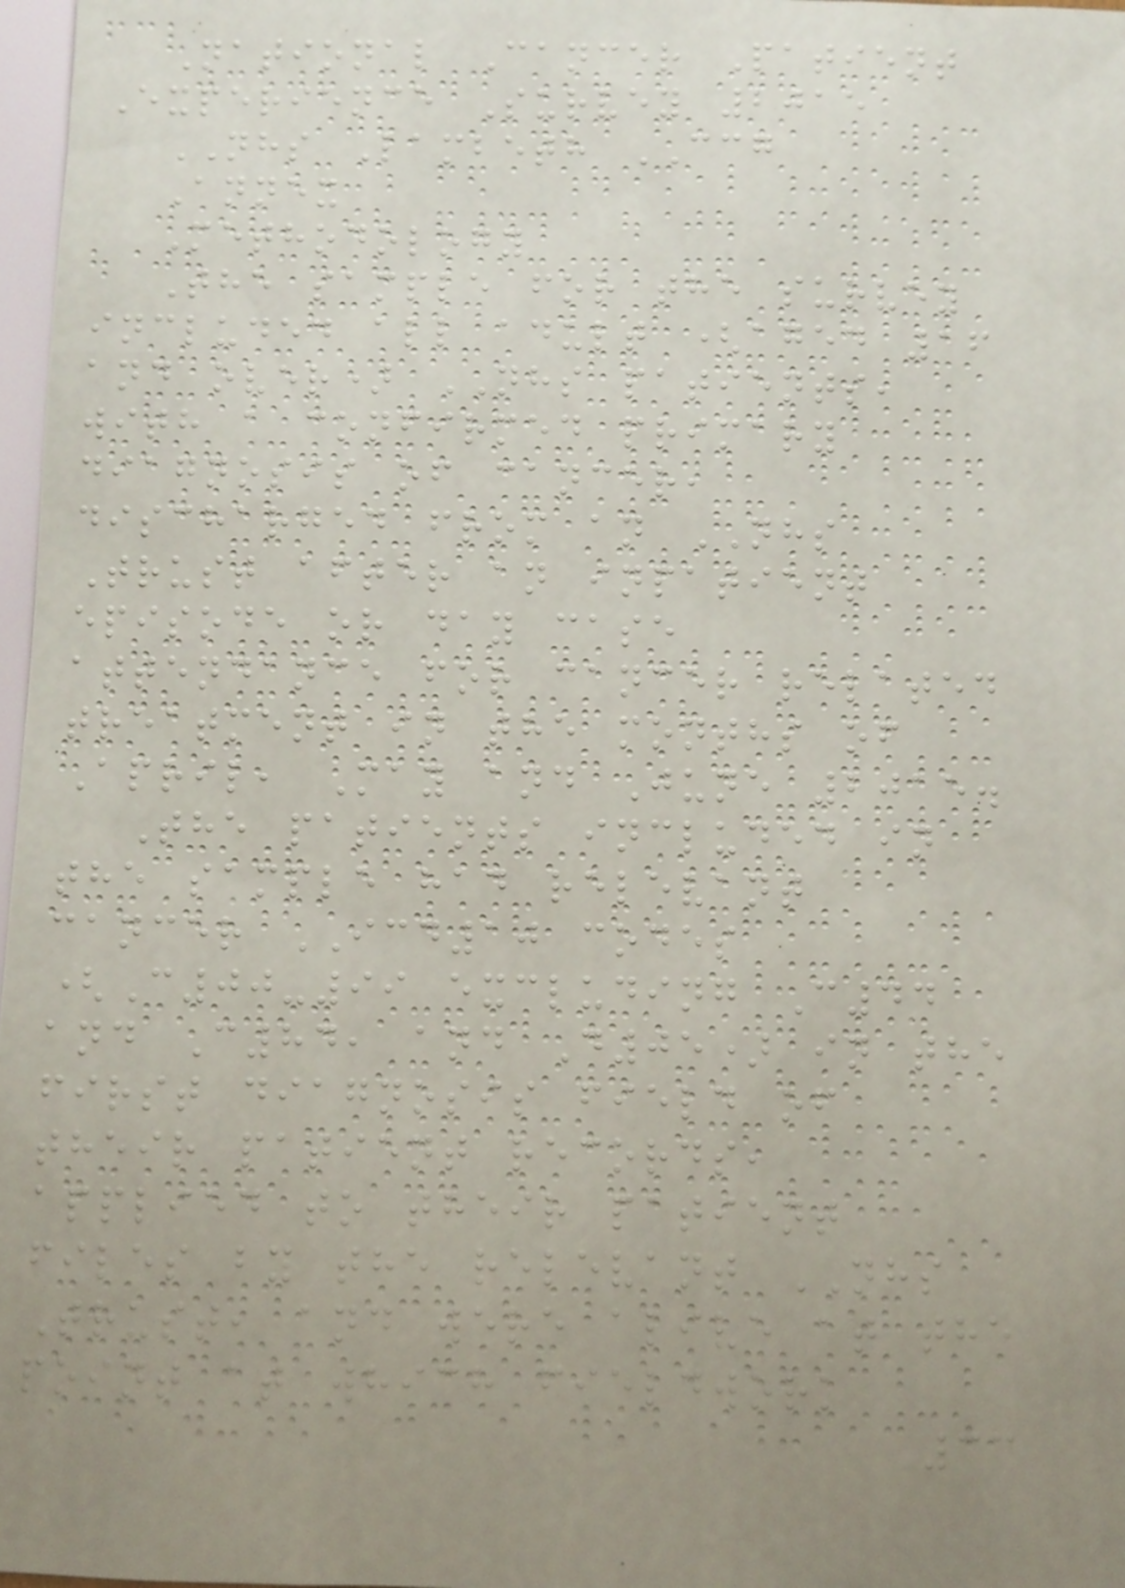National Cancer Patient
Experience Survey 2015
NHS Lambeth CCG
Annex
Methodology
The sample for the survey
included all adult (aged 16
and over) NHS patients,
with a confirmed primary
diagnosis of cancer,
discharged from an NHS
Trust after an inpatient
episode or day case
attendance for cancer related
treatment in the months of
April, May and June 2015.
The patients included in
the sample had relevant
cancer ICD10 codes
(C00-99 excluding C44
and C84, and D05) in the
first diagnosis field of
their patient records,
applied to their patient
files by the relevant NHS
Trust, and were alive at the
point at which fieldwork
33
